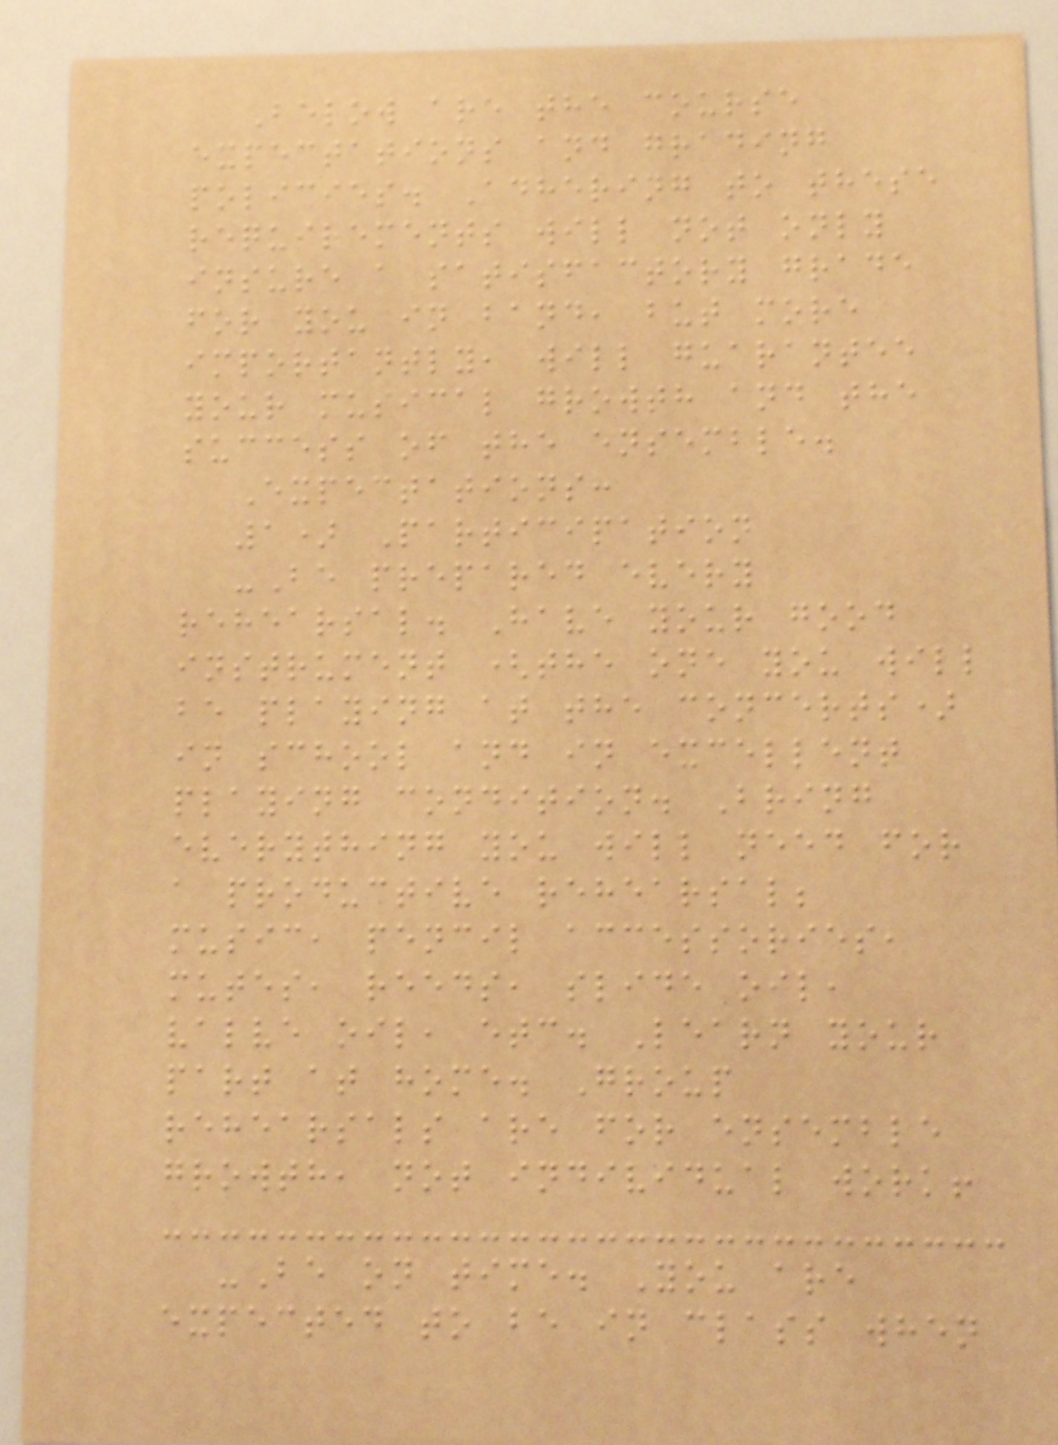Below are the course
expectations and grading
policies. Adhering to these
requirements will not only
insure a satisfactory grade
for you in band, but more
importantly, will guarantee
your musical growth and the
success of the ensemble.
Expectations:
1) Participation
-Be prepared every
rehearsal. Have your good
instrument (the one you will
be playing at the concerts)
in school and in excellent
playing condition. Bring
everything you will need for
a productive rehearsal;
music, pencil accessories,
mutes, reeds, slide oil,
valve oil, etc. Learn your
part at home. Group
rehearsals are for ensemble
growth, not individual work!
-Be on time. You are
expected to be in class when
